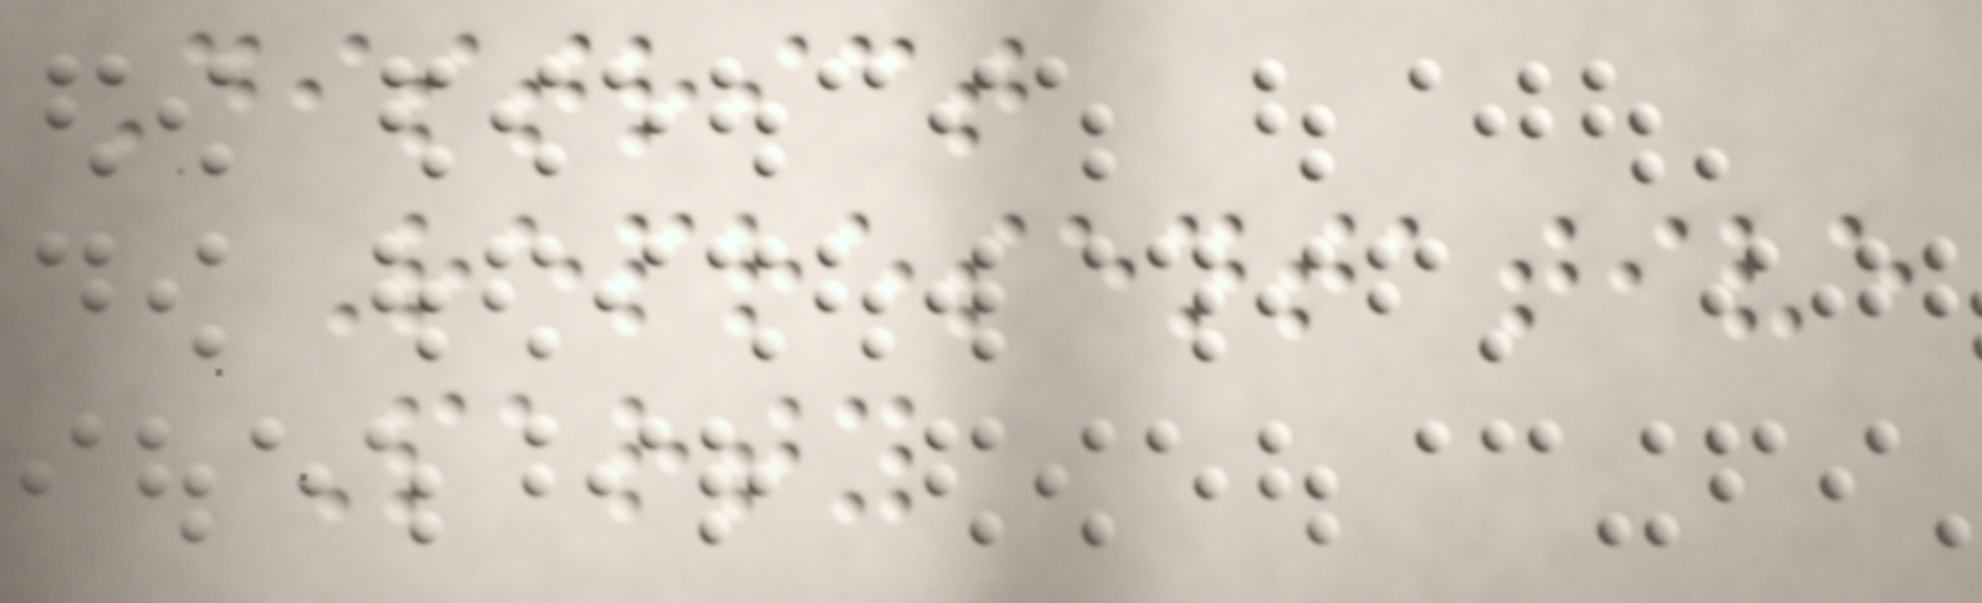District
Representative
Party
